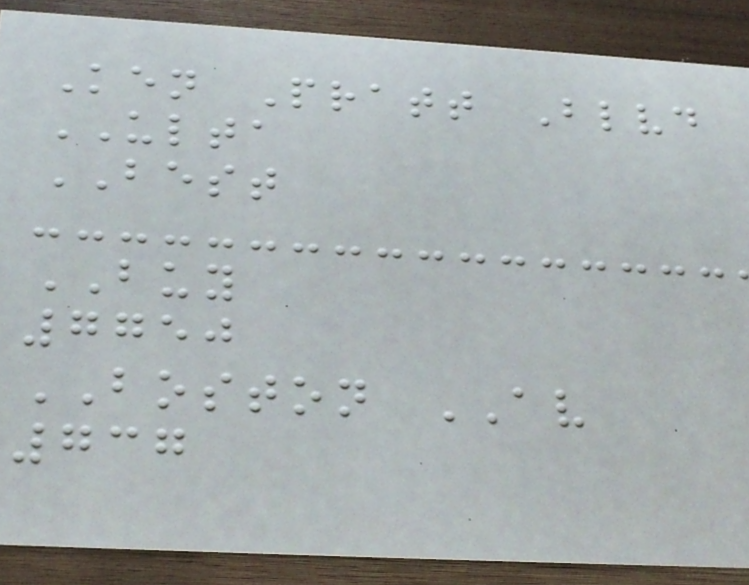Ken Pratt Blvd
ULTA
BEST
BUY
7750
BOSTON AV
737
